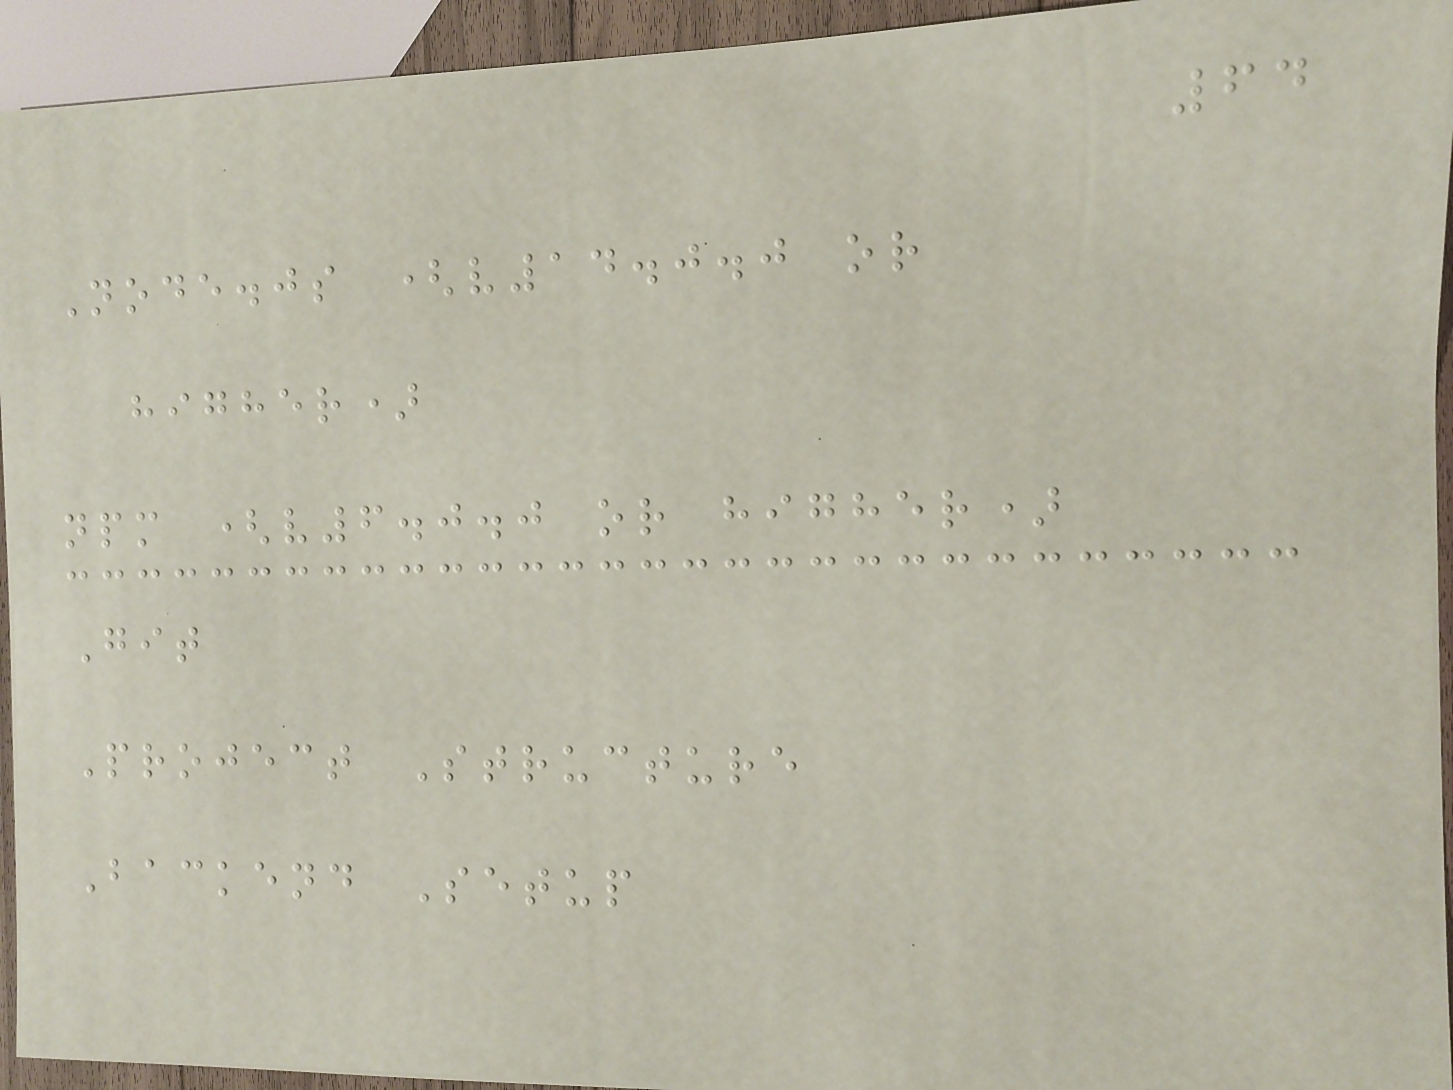64
Node.js (v14.0.0 or
higher)
npm (v6.0.0 or higher)
Git
Project Structure
Backend Setup
